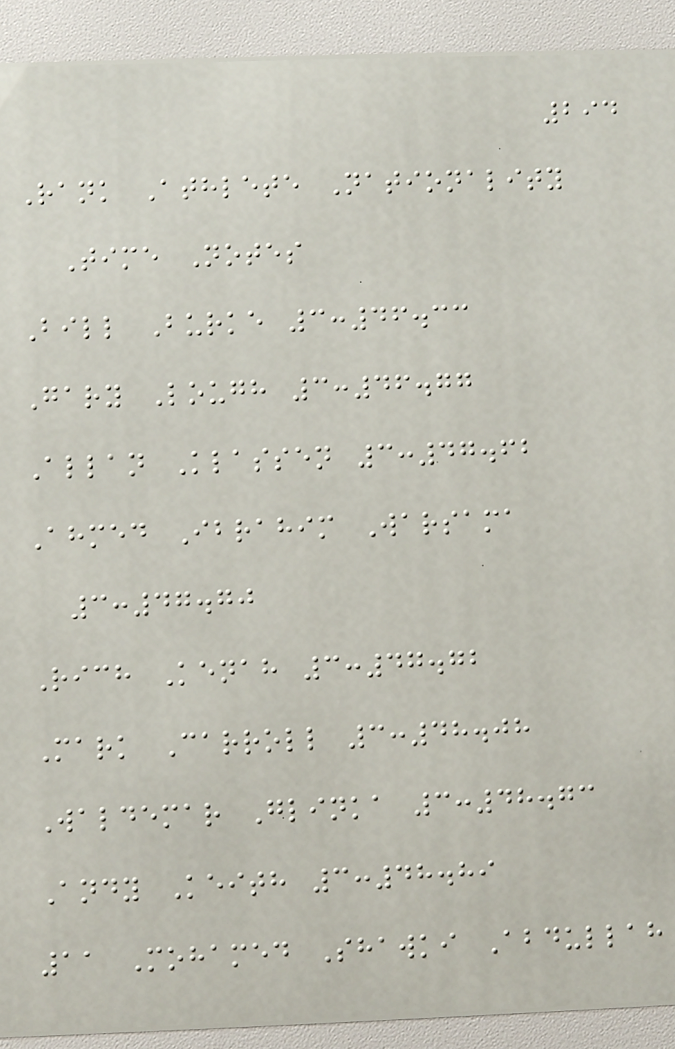294
Rank Athlete Nationality
Time Notes
Bill Burke 3:46.33
Gary Lough 3:46.77
Allan Klassen 3:47.62
Ahmed Ibrahim Warsama
3:47.70
Rich Kenah 3:47.72
Mark Carroll 3:48.08
Waldemar Glinka 3:48.73
Andy Keith 3:48.89
11 Mohamed Shawki Abdullah
